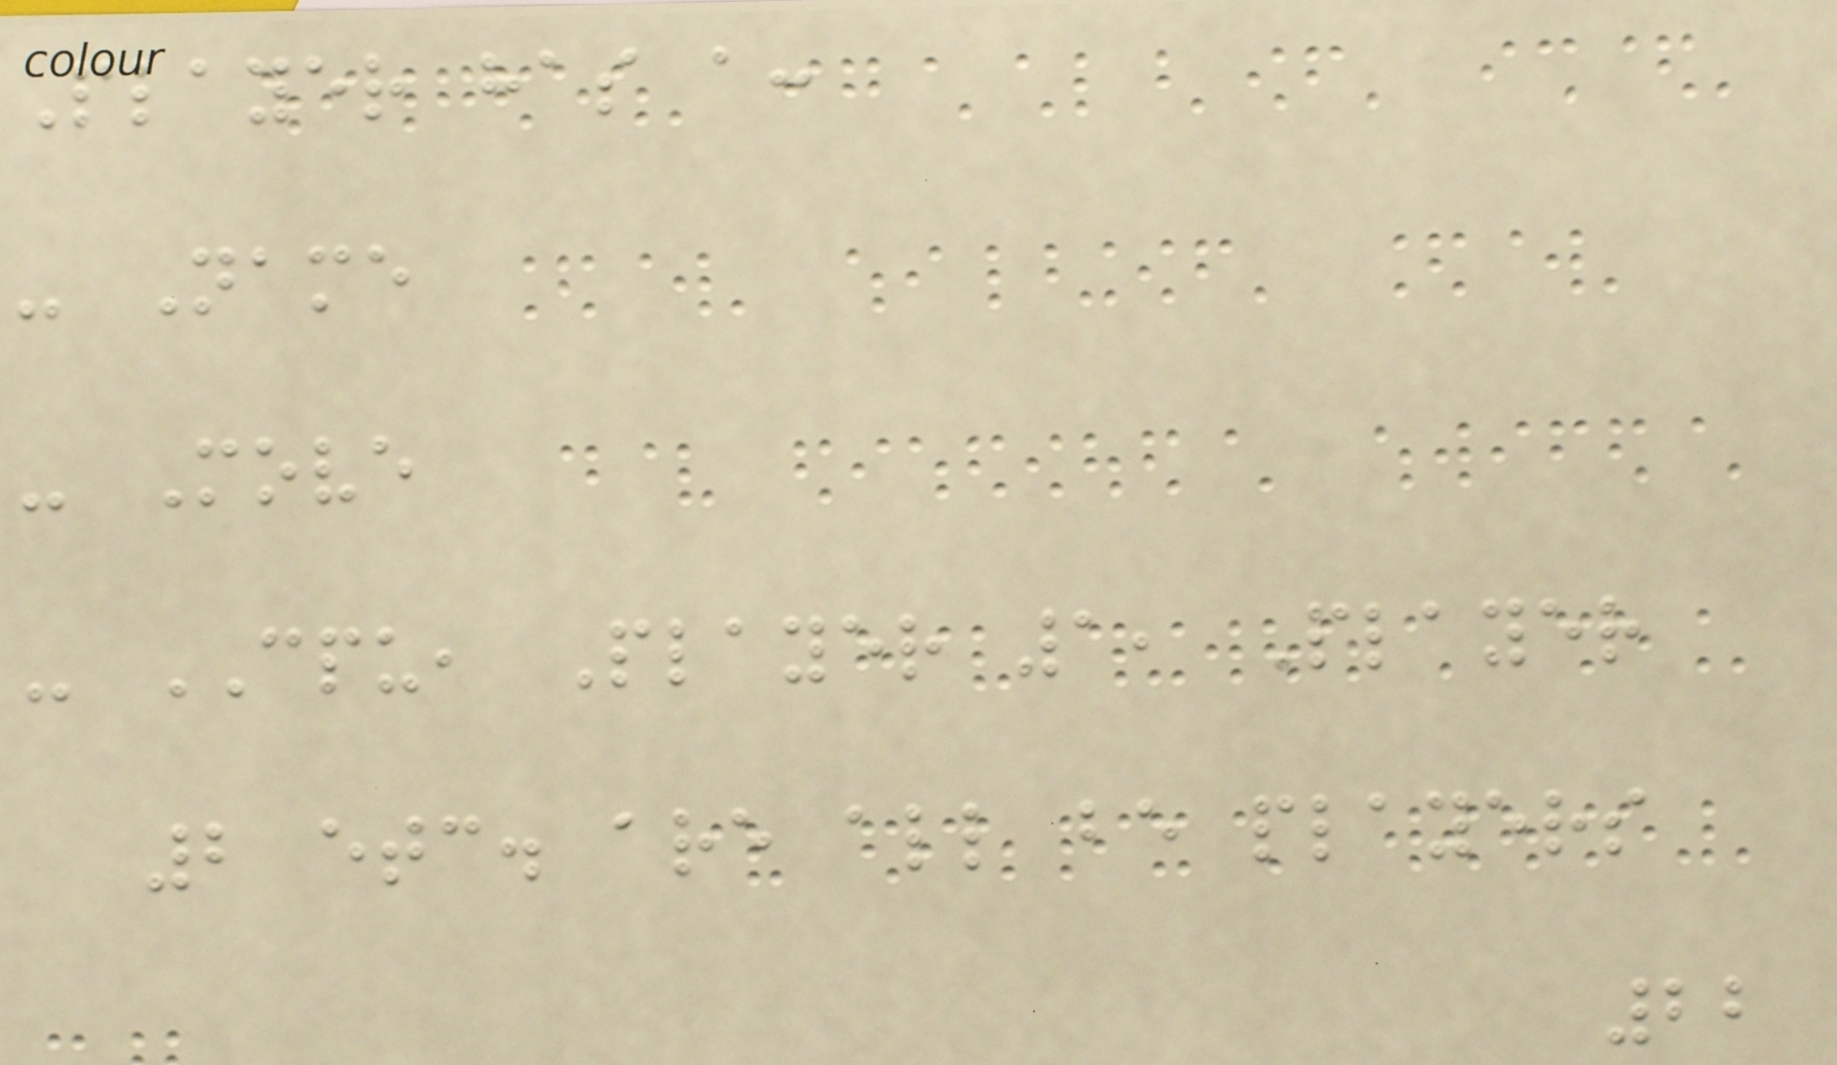Player has a:
- Name
- Move
- CPU, Player 1, Player
2 etc. are all be players
22
